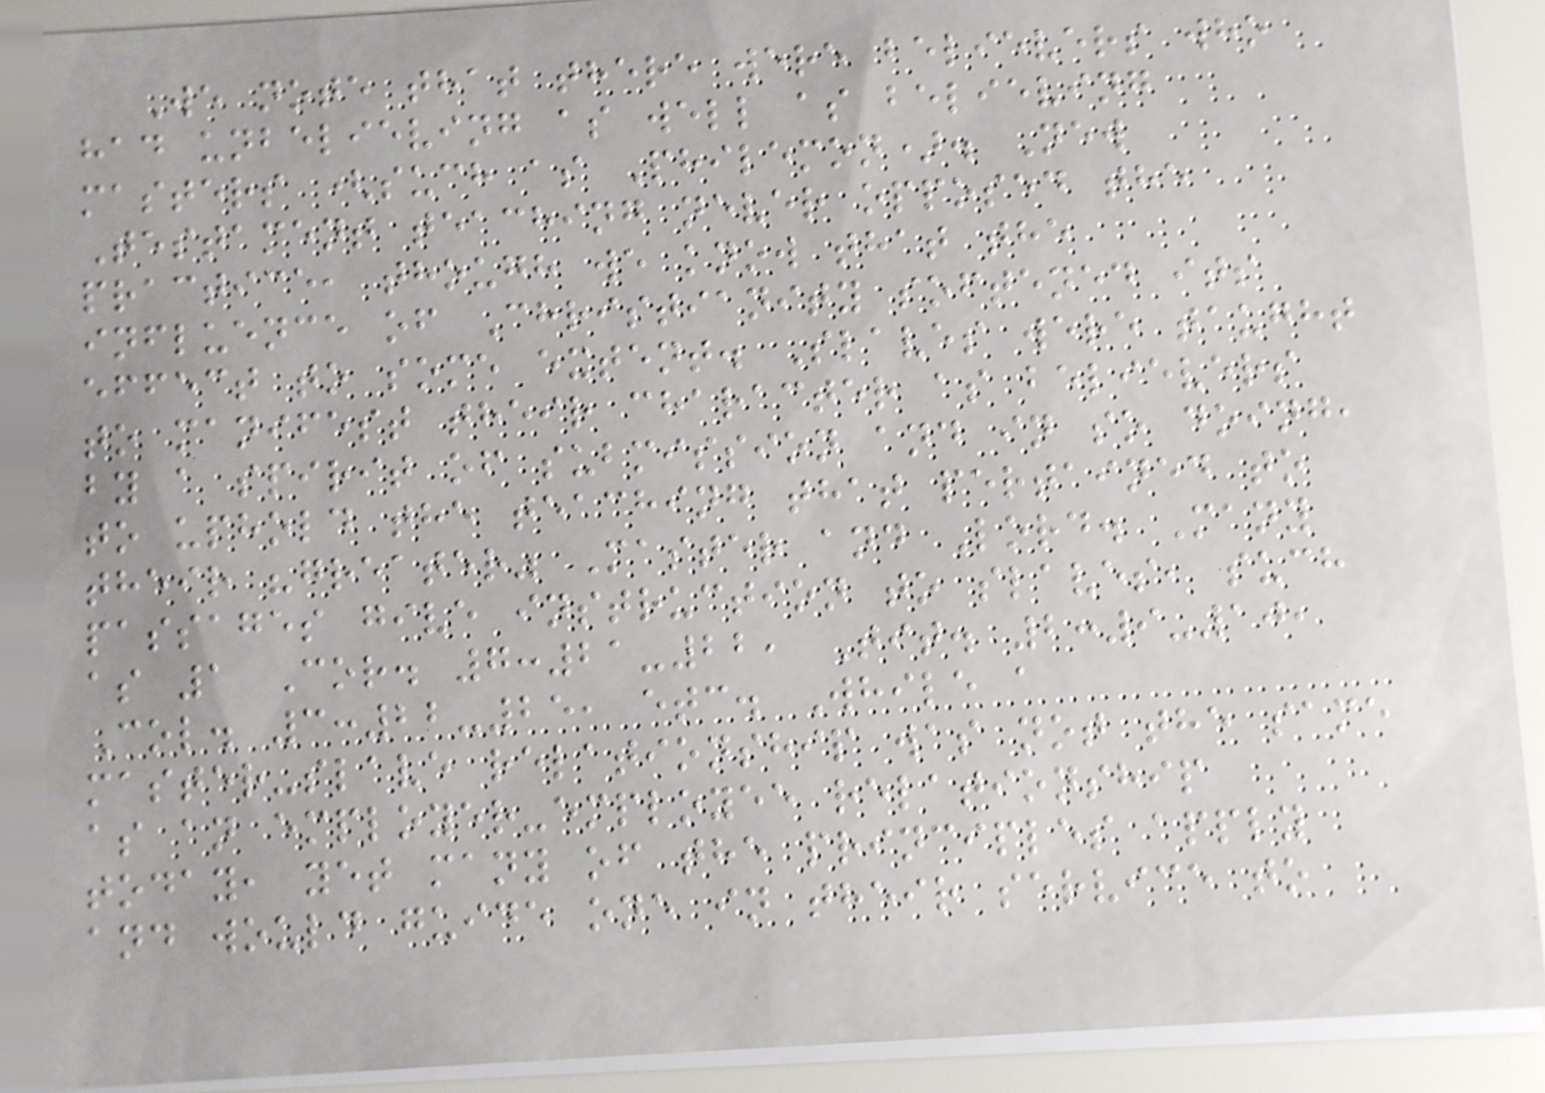We note that there were believers who
had unbelieving as well as believing
masters (such as Philemon). New
Testament teaching never opposed the
practice, though we know that the
influence of Christianity softened its
effect to some extent. Slaves were taught
to manifest their character as believers
by a spirit of submission and in so doing,
to uphold the teaching that pertained to
their "greater" Master and Lord. Many
passages give instruction to slaves, such
as 1 Cor. 7:21-22, Tit. 2:9-10,
Col. 3:22-25, etc. While a
master-slave relationship was not the same
as an employer-employee relationship
today, yet many of the principles apply
and would guide one in their service to
